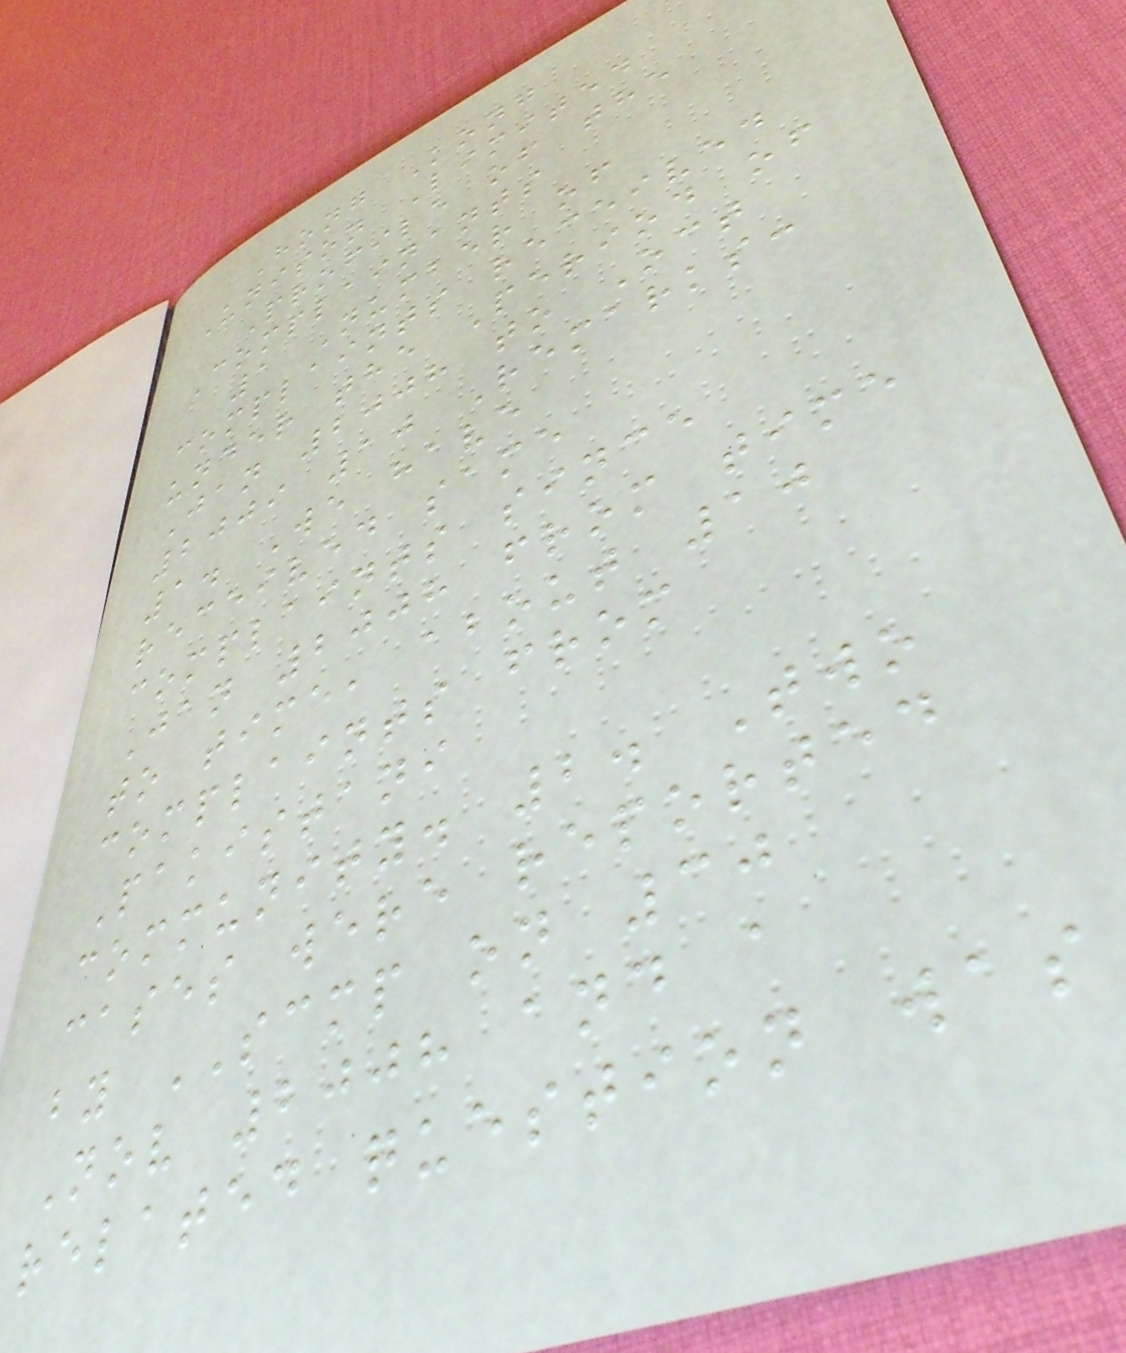Hong Kong
Unison Limited
Profile of the
Complainants
1 Number of
complaints received
under the Period of
Jan 2008 to Oct
2009 10 Remarks:
1. We have
received same
complaints since
Jan 2008 from time
to time, about 10
complaints from
Pakistani
community. 2. Two
cases were reported
by SCMP on 30
Nov 2008 and a
related question was
